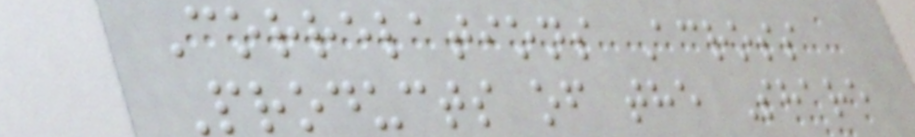Correlations Across
Products of the Share
